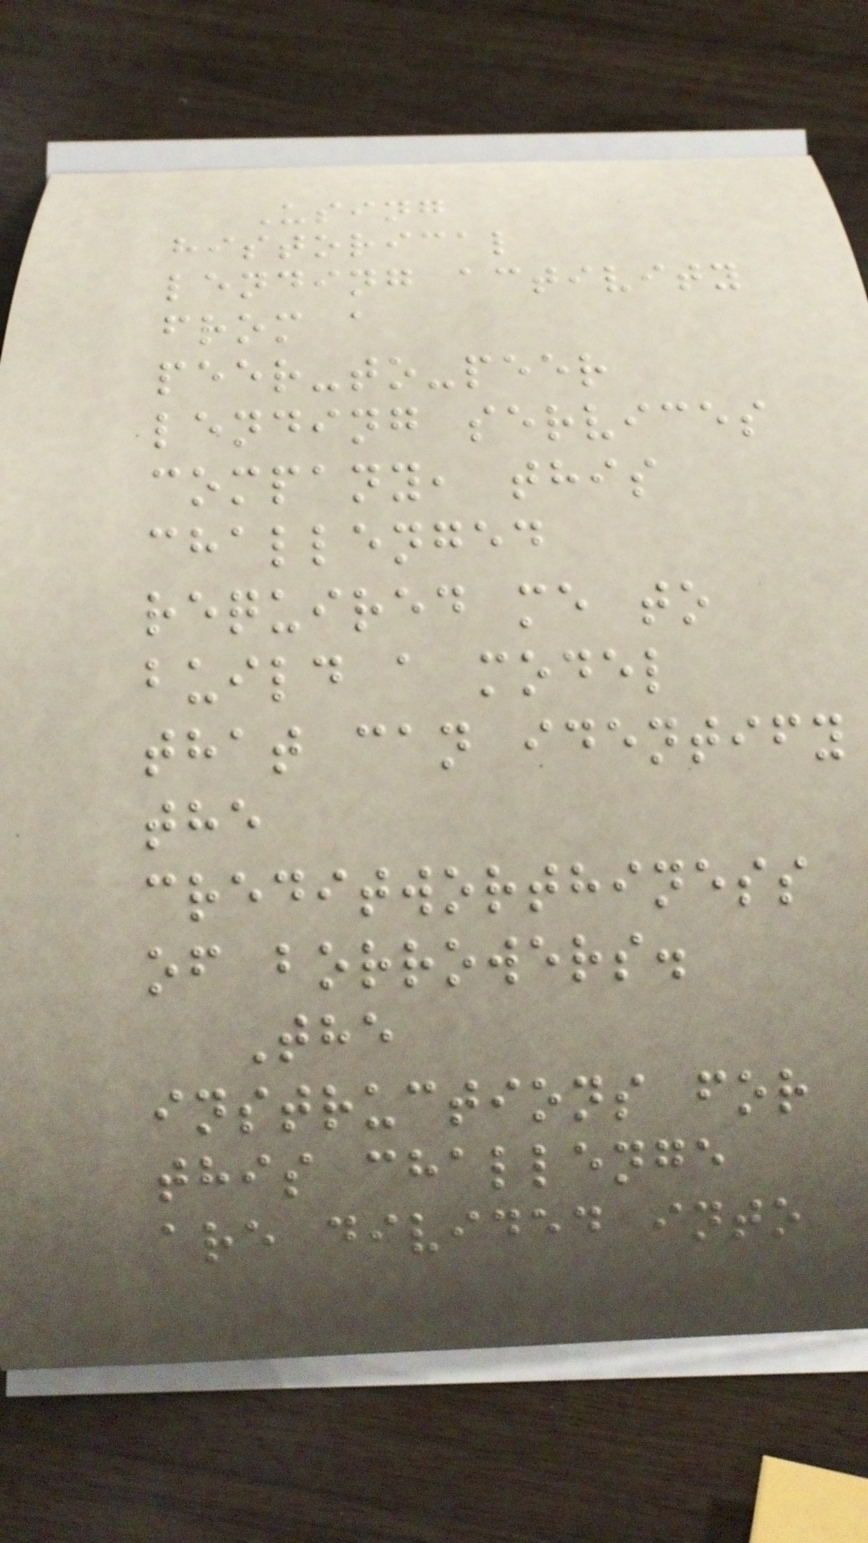Using
historical
lending activity
from a
peer-to-peer
lending services
company, this
challenged
required me to
build a model
that can identify
the
creditworthiness
of borrowers.
The
instructions for
this challenge
are divided into
